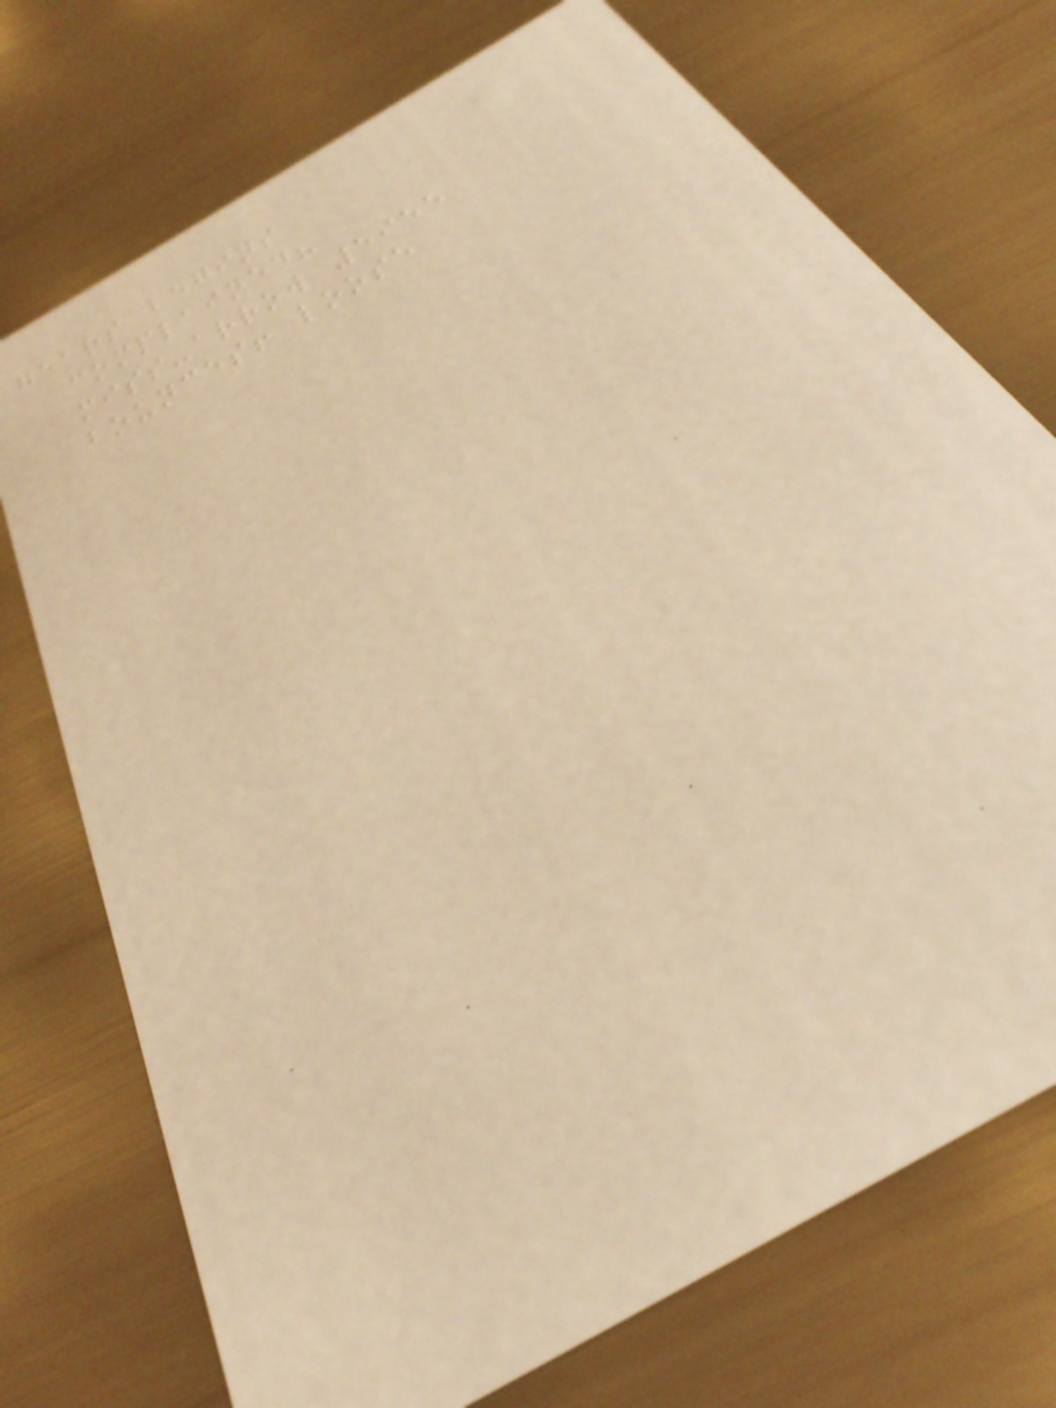gears begins
complained?
miss-arrow 5955
bounces! loose
